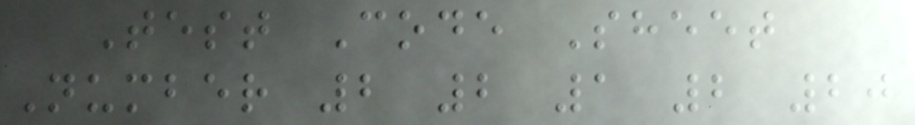Test Code Sheet
Number 2 2 1 2 20
